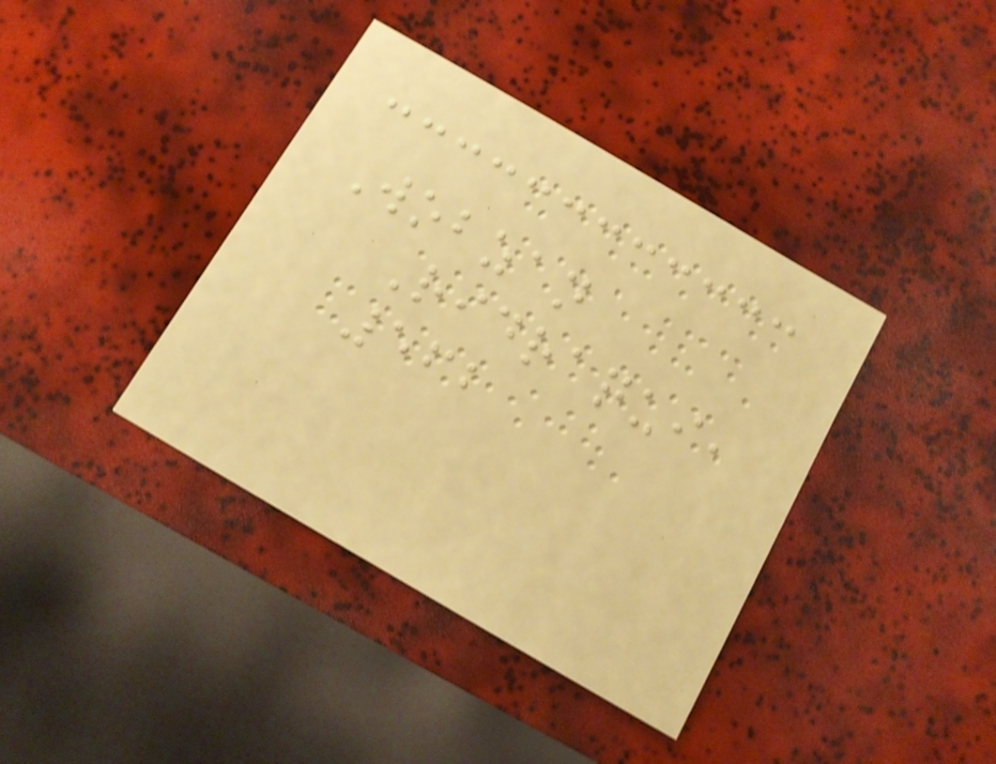Wobzan
Ridraqui,
562
